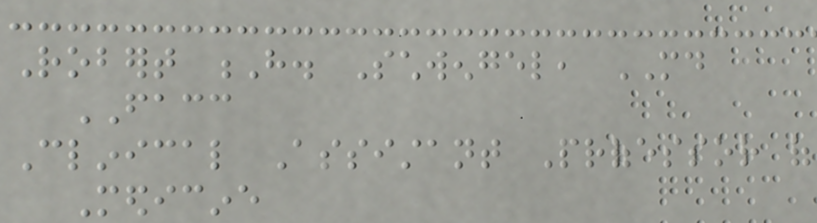Robert H. Schwengel, MD
FACC
Clinical Assistant Professor of
Medicine
